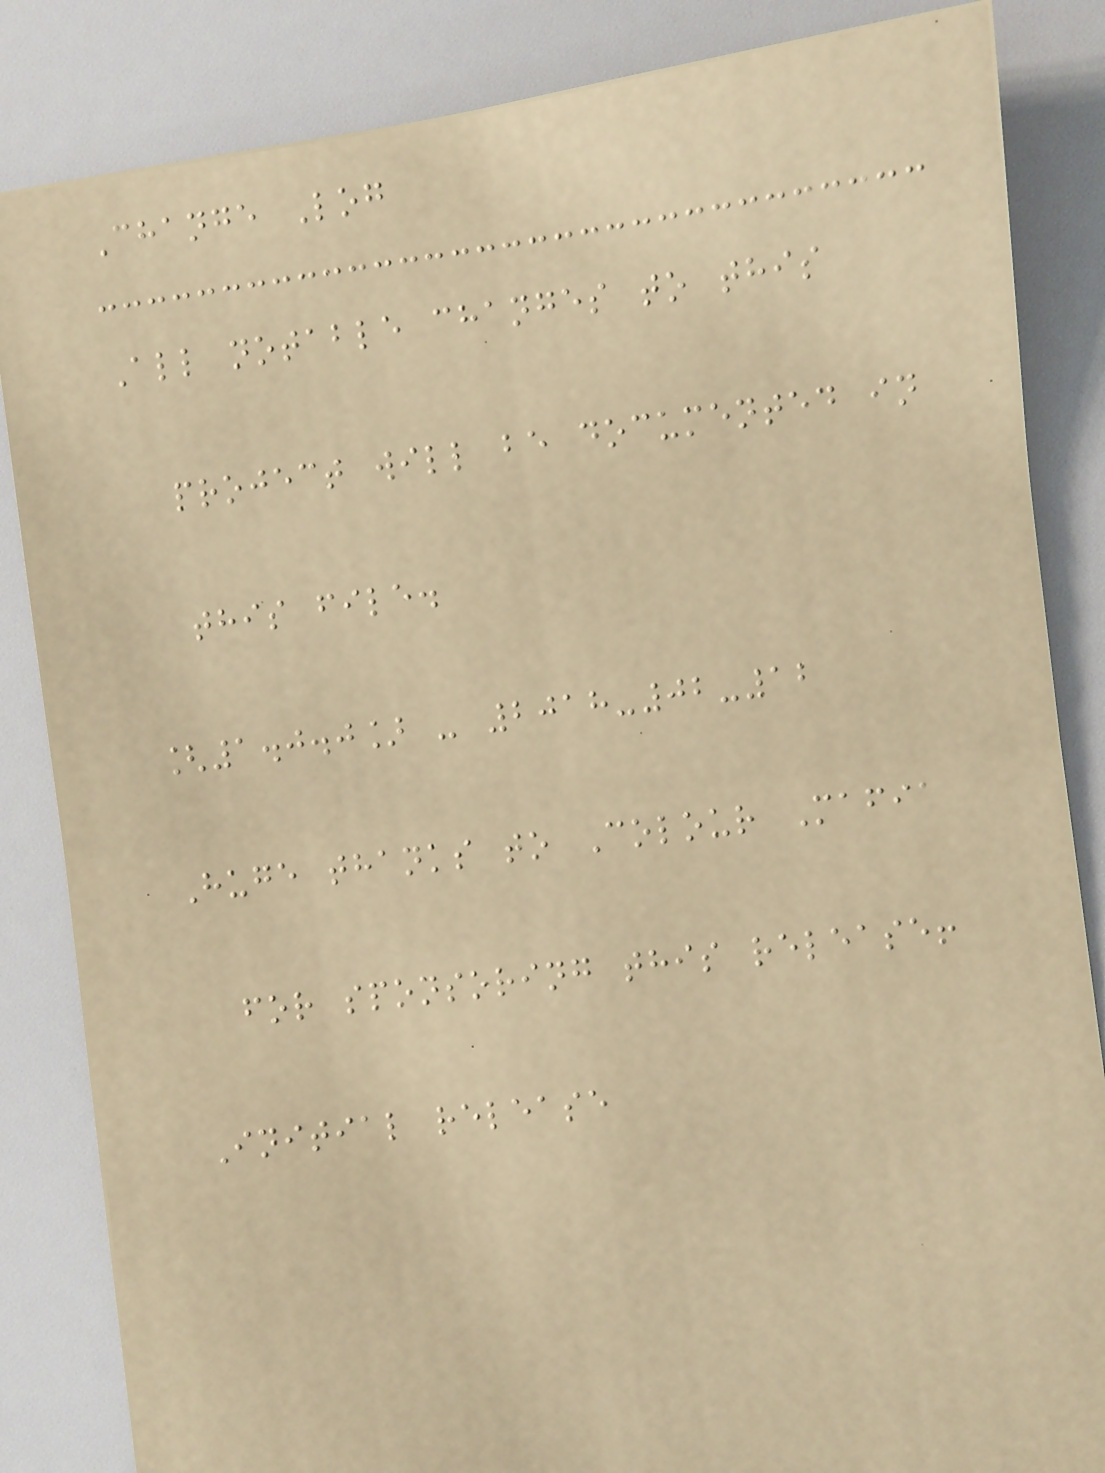Change Log
All notable changes to this
project will be documented in
this file.
[1.0.0] - 2018-02-12
Huge thanks to Colour Mafia
for sponsoring this release!
Initial release
